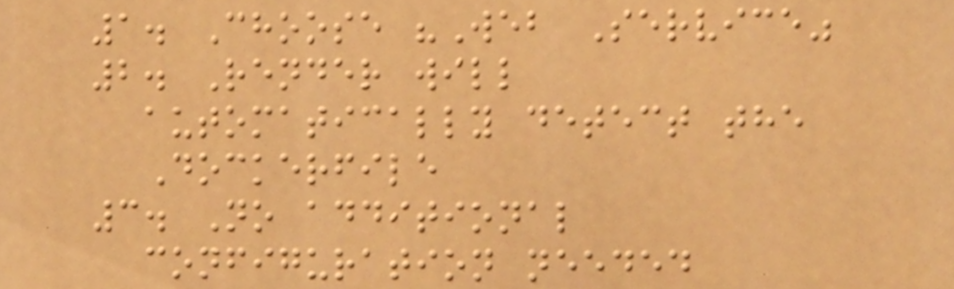1. Choose "Web Service"
2. Render will
automatically detect the
Dockerfile
3. No additional
configuration needed
